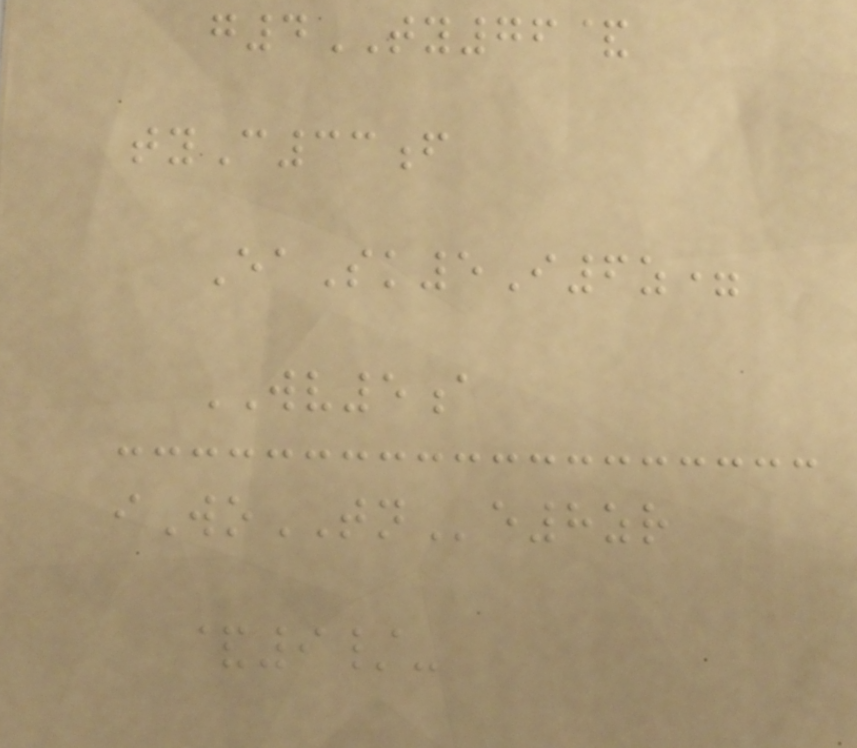g4TY76&
tyC33f
EaSk5I6z=
WV5a
iWoTNe8zr
&9/-
